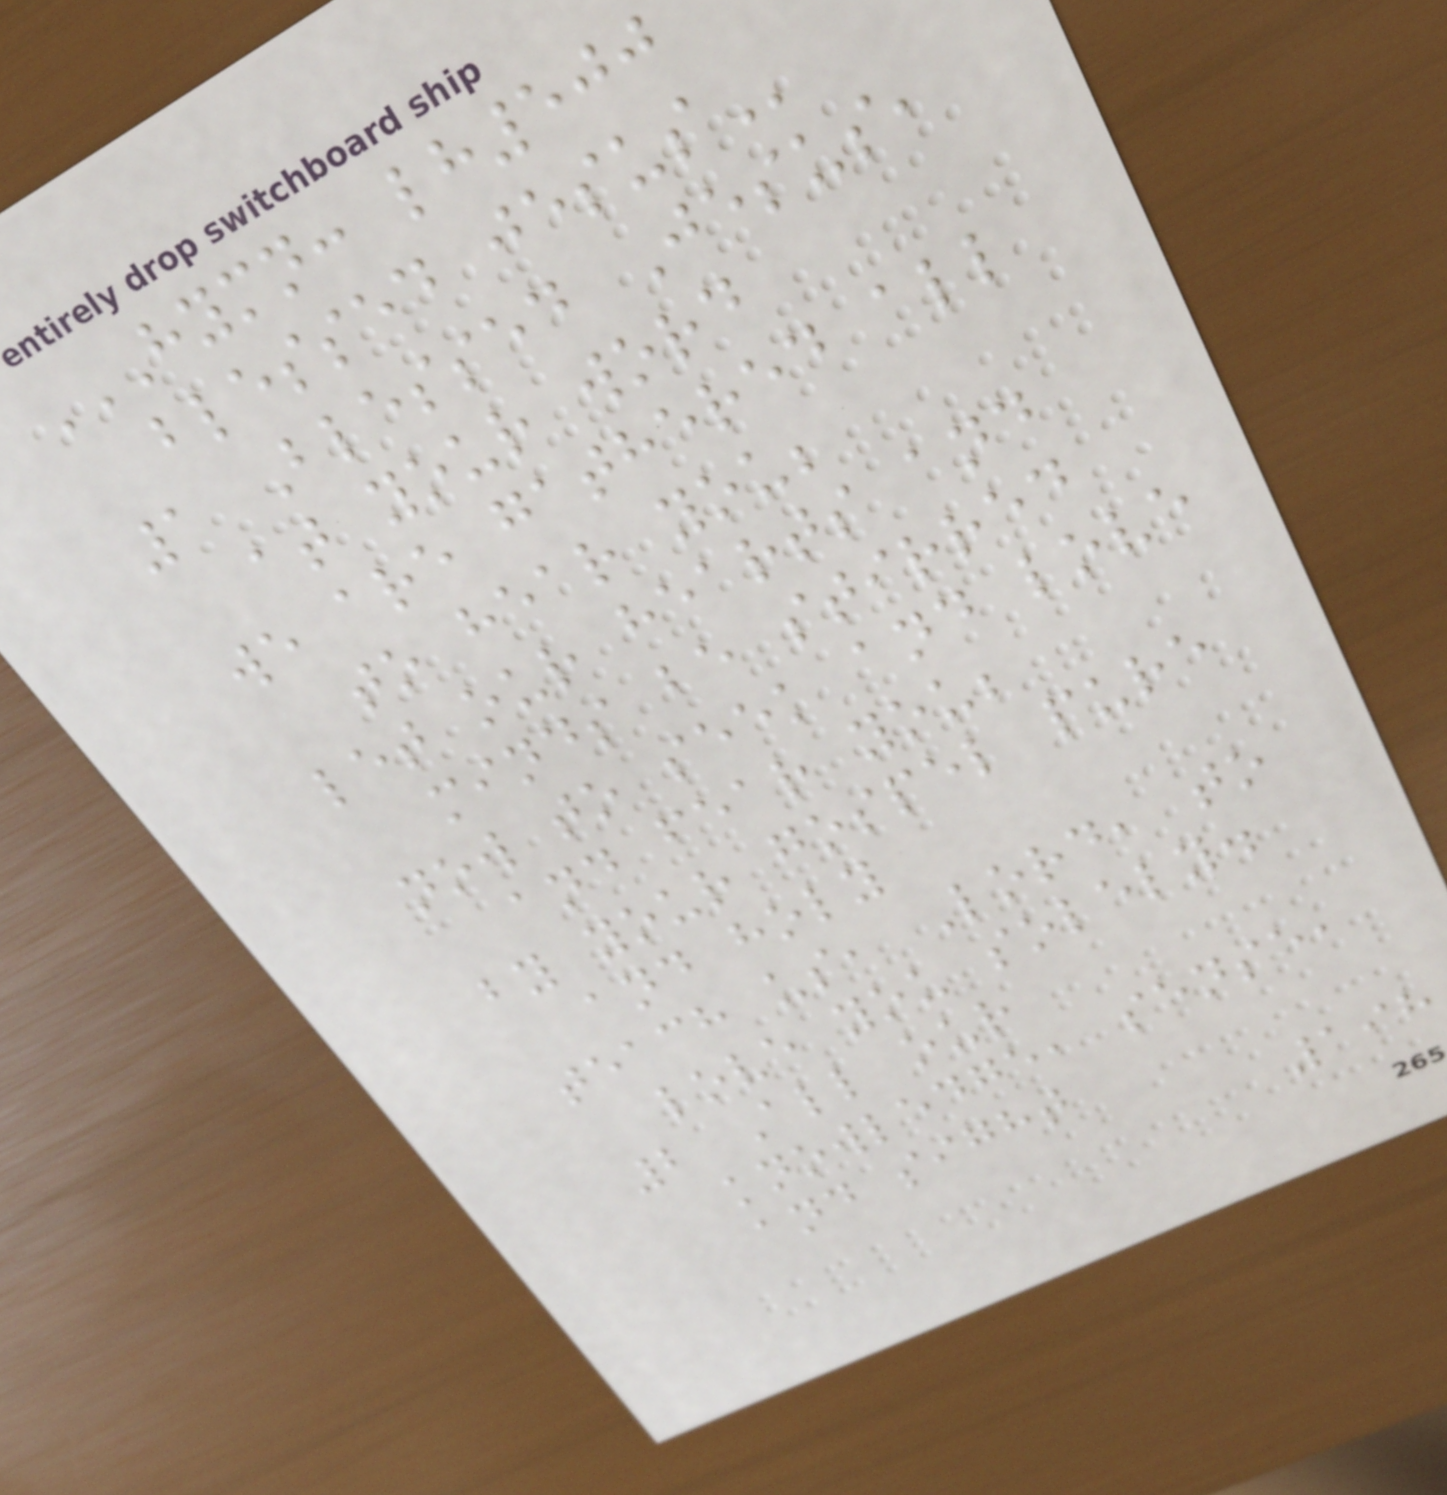HYMN: LH500
BLESSED JESUS
1 Blessed Jesus,
at your word
we are gathered all
to hear you;
let our hearts and
minds be stirred
now to seek and love
and fear you;
by your gospel pure
and holy
teach us, Lord, to
love you solely.
2 All our
knowledge, sense,
and sight
198
